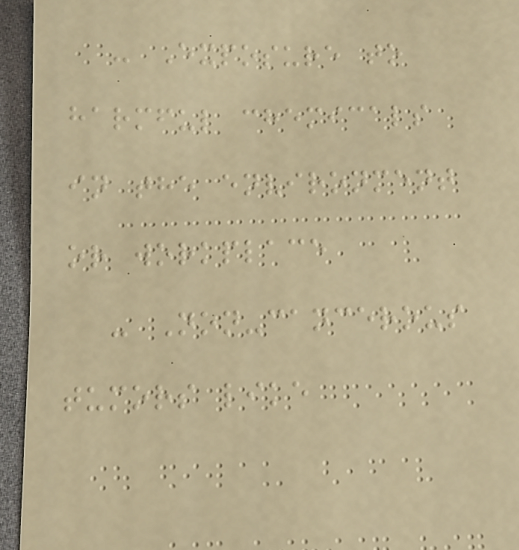- Exposure to
harmful chemicals
in the environment
or workplace
- Non-cancerous
tumors like
